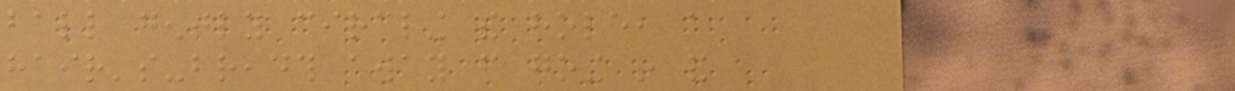ball gently circling the hole, a
hair's-breadth away from going in and
